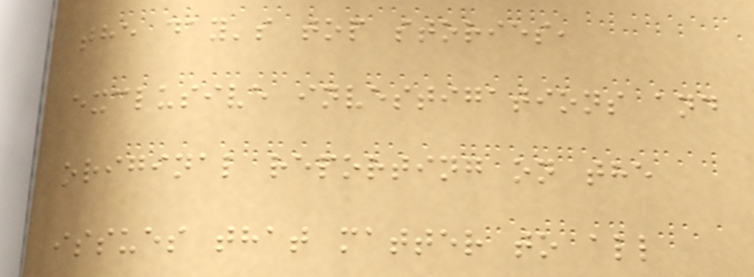the day's top stories,
exclusive investigations and
original reporting on the
issues that matter to all
